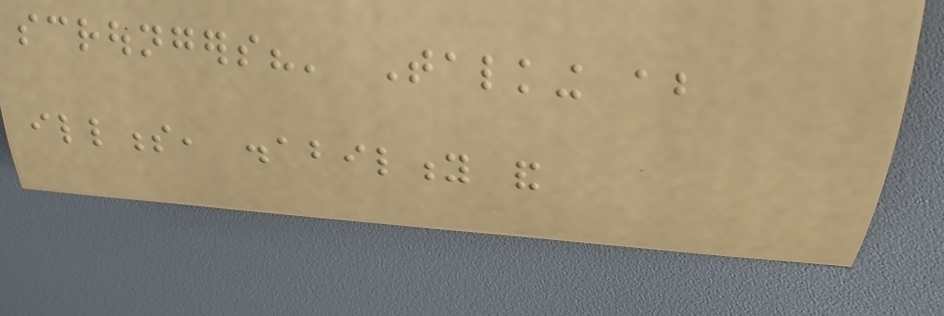scroungers?' Talking about
illness, disability and
